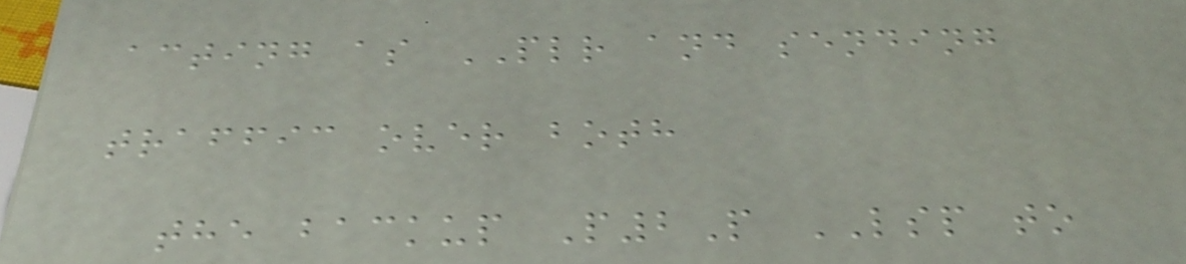acting as PLR and sending
traffic over both
the backup P2P LSP to
